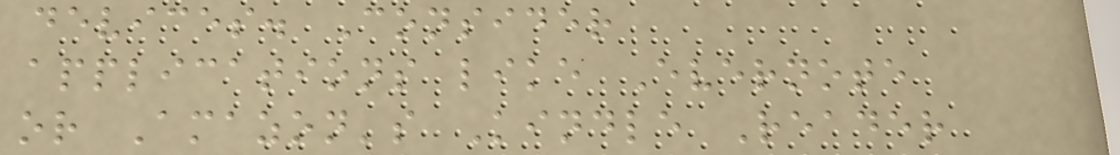devices. Consider
applications like Evernote
or Amazon's Kindle Reader
